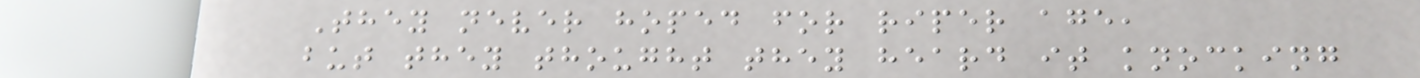They never hoped for riper age,
but they thought they heard it knocking
